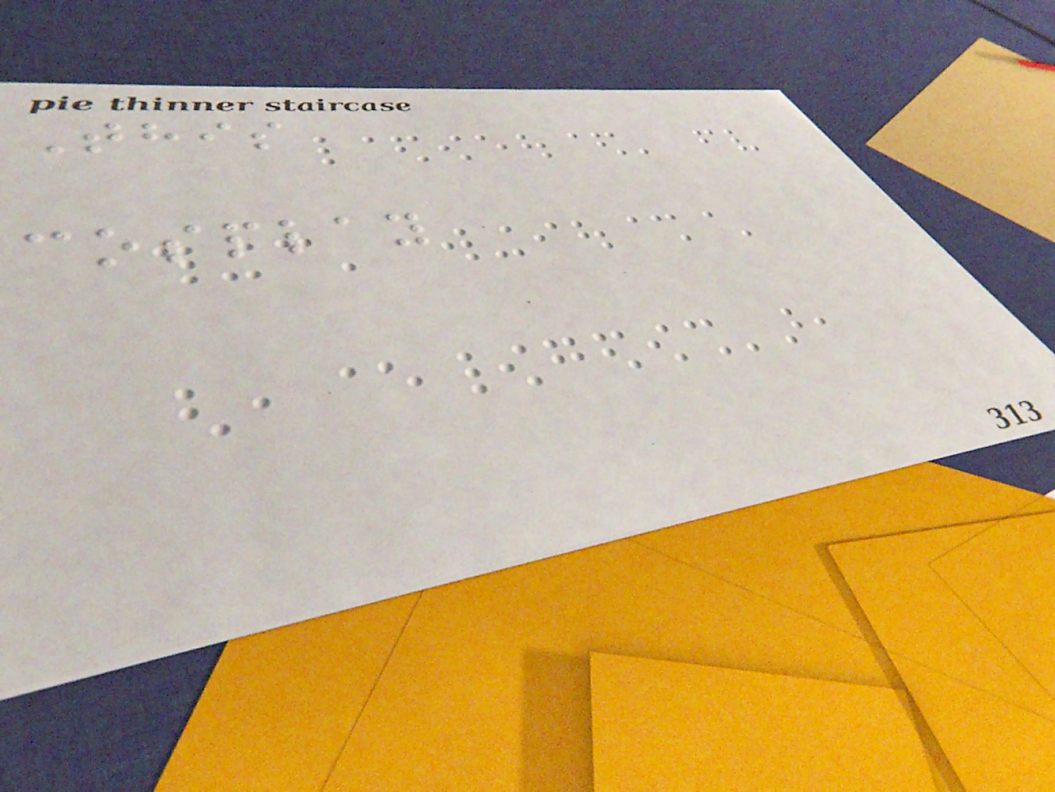This
cosplay
